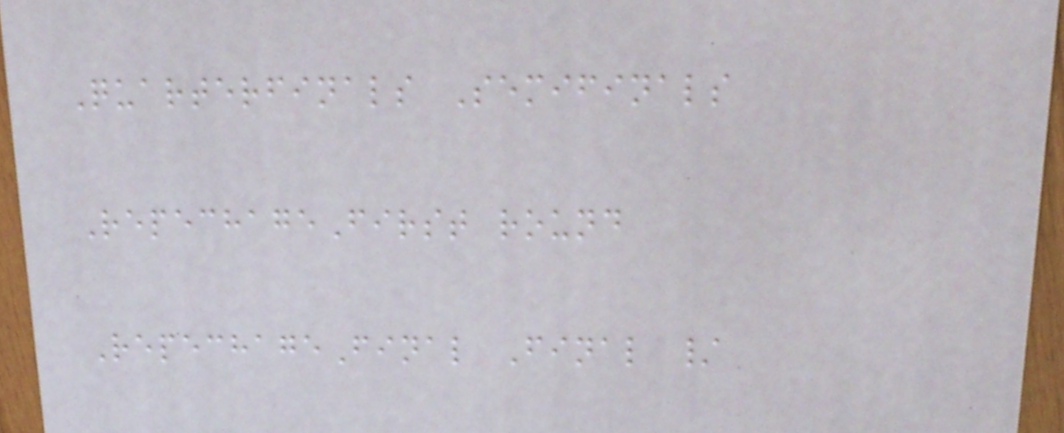Quarterfinals Semifinals
RepechageFirst round
RepechageFinal Final /
